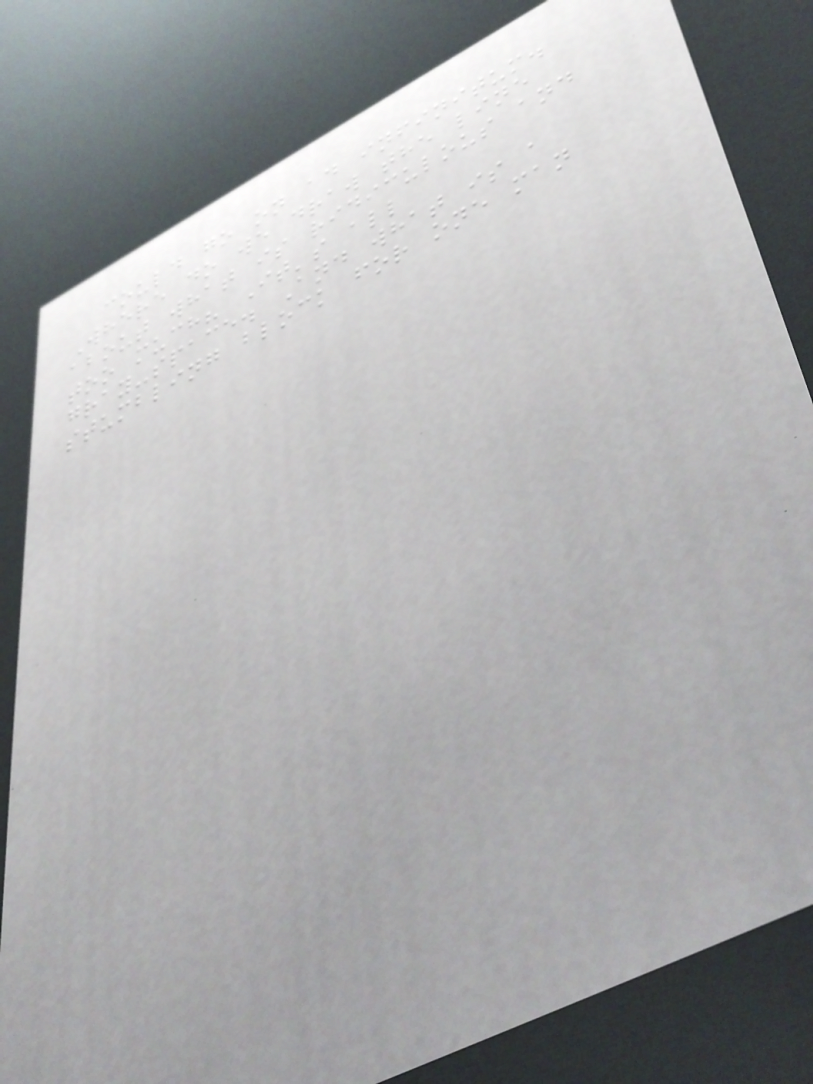could go on ad infinitum.
Where do we draw the line
about what is ridiculous and
too much? It's all
gray-space. And what is a
stumbling block for one man
